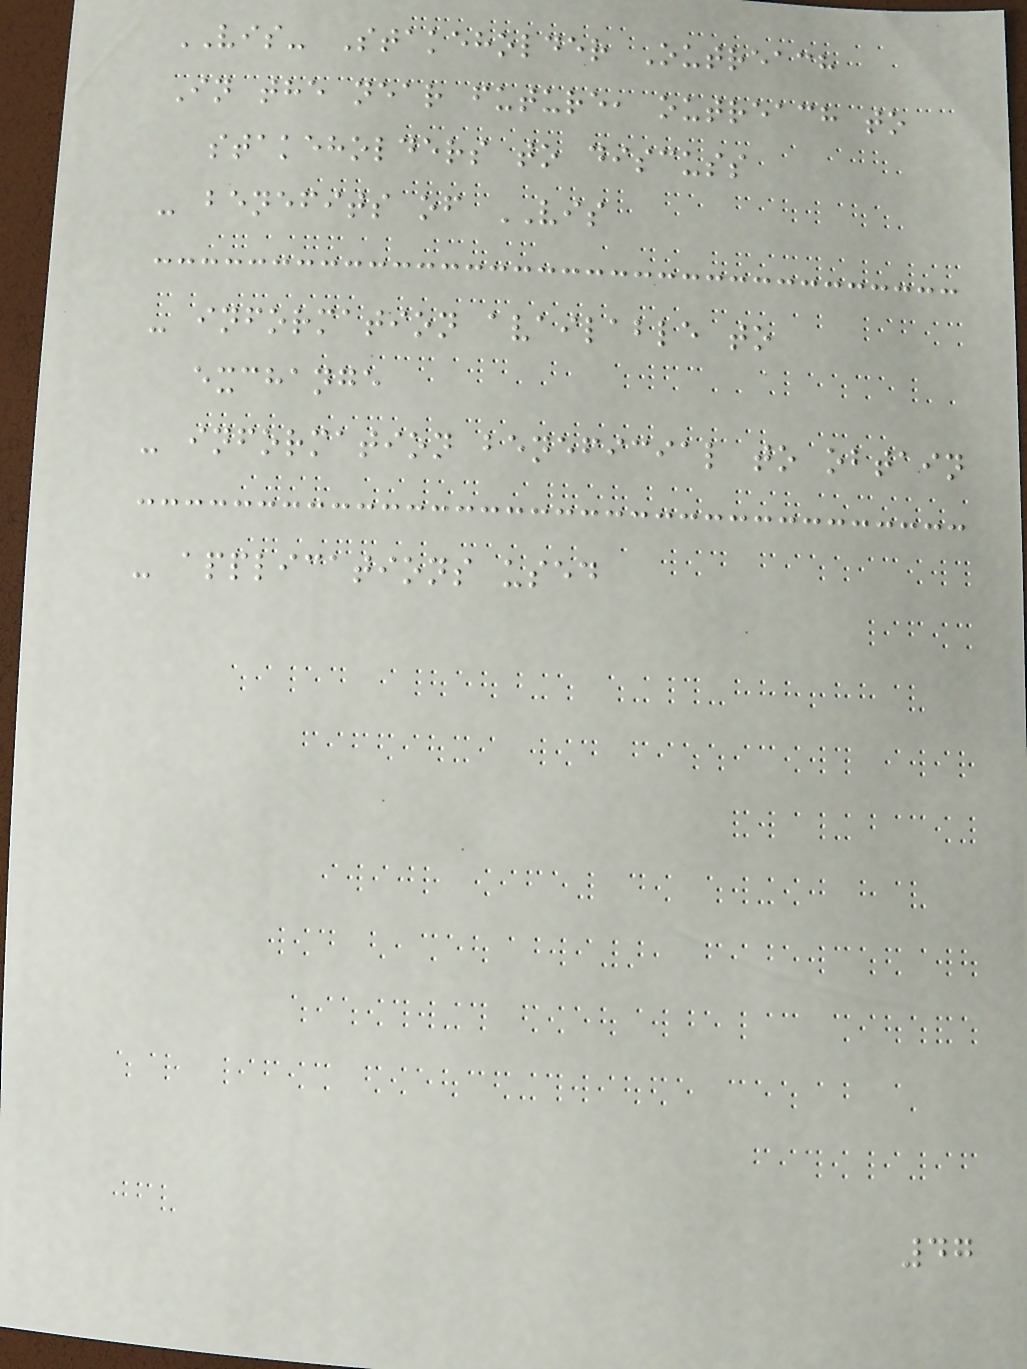VIS- Stakeholder Outreach
In the near future, outreach to
stakeholders to discuss
- benefits of VIS
- information available to
exchange
- information beneficial to obtain
- applications used
47
